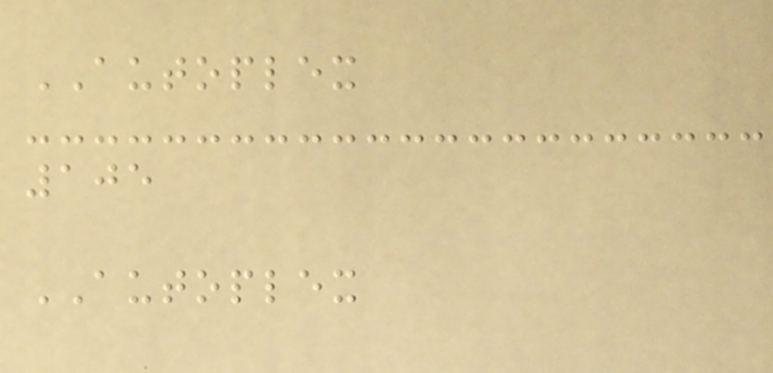AUTOPLEX
105
AUTOPLEX
